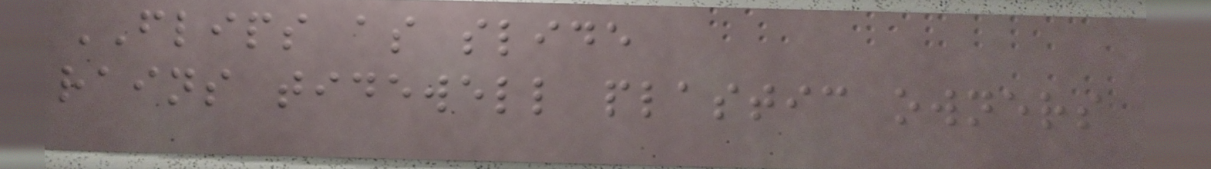FLIPS as slide
rains tidewell plastic owners
